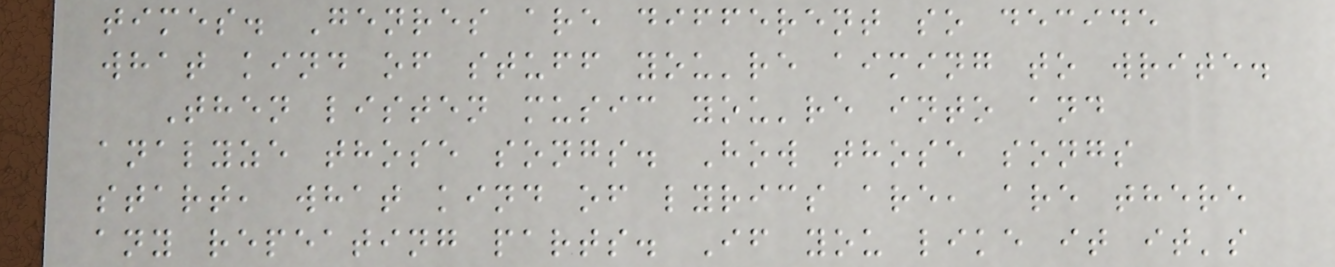times. Genres are different so decide
what kind of stuff you're aiming to write.
Then listen music you're into and
analyze those songs. How those songs
start, what kind of lyrics are, are there
any repeating parts. If you like it it's
